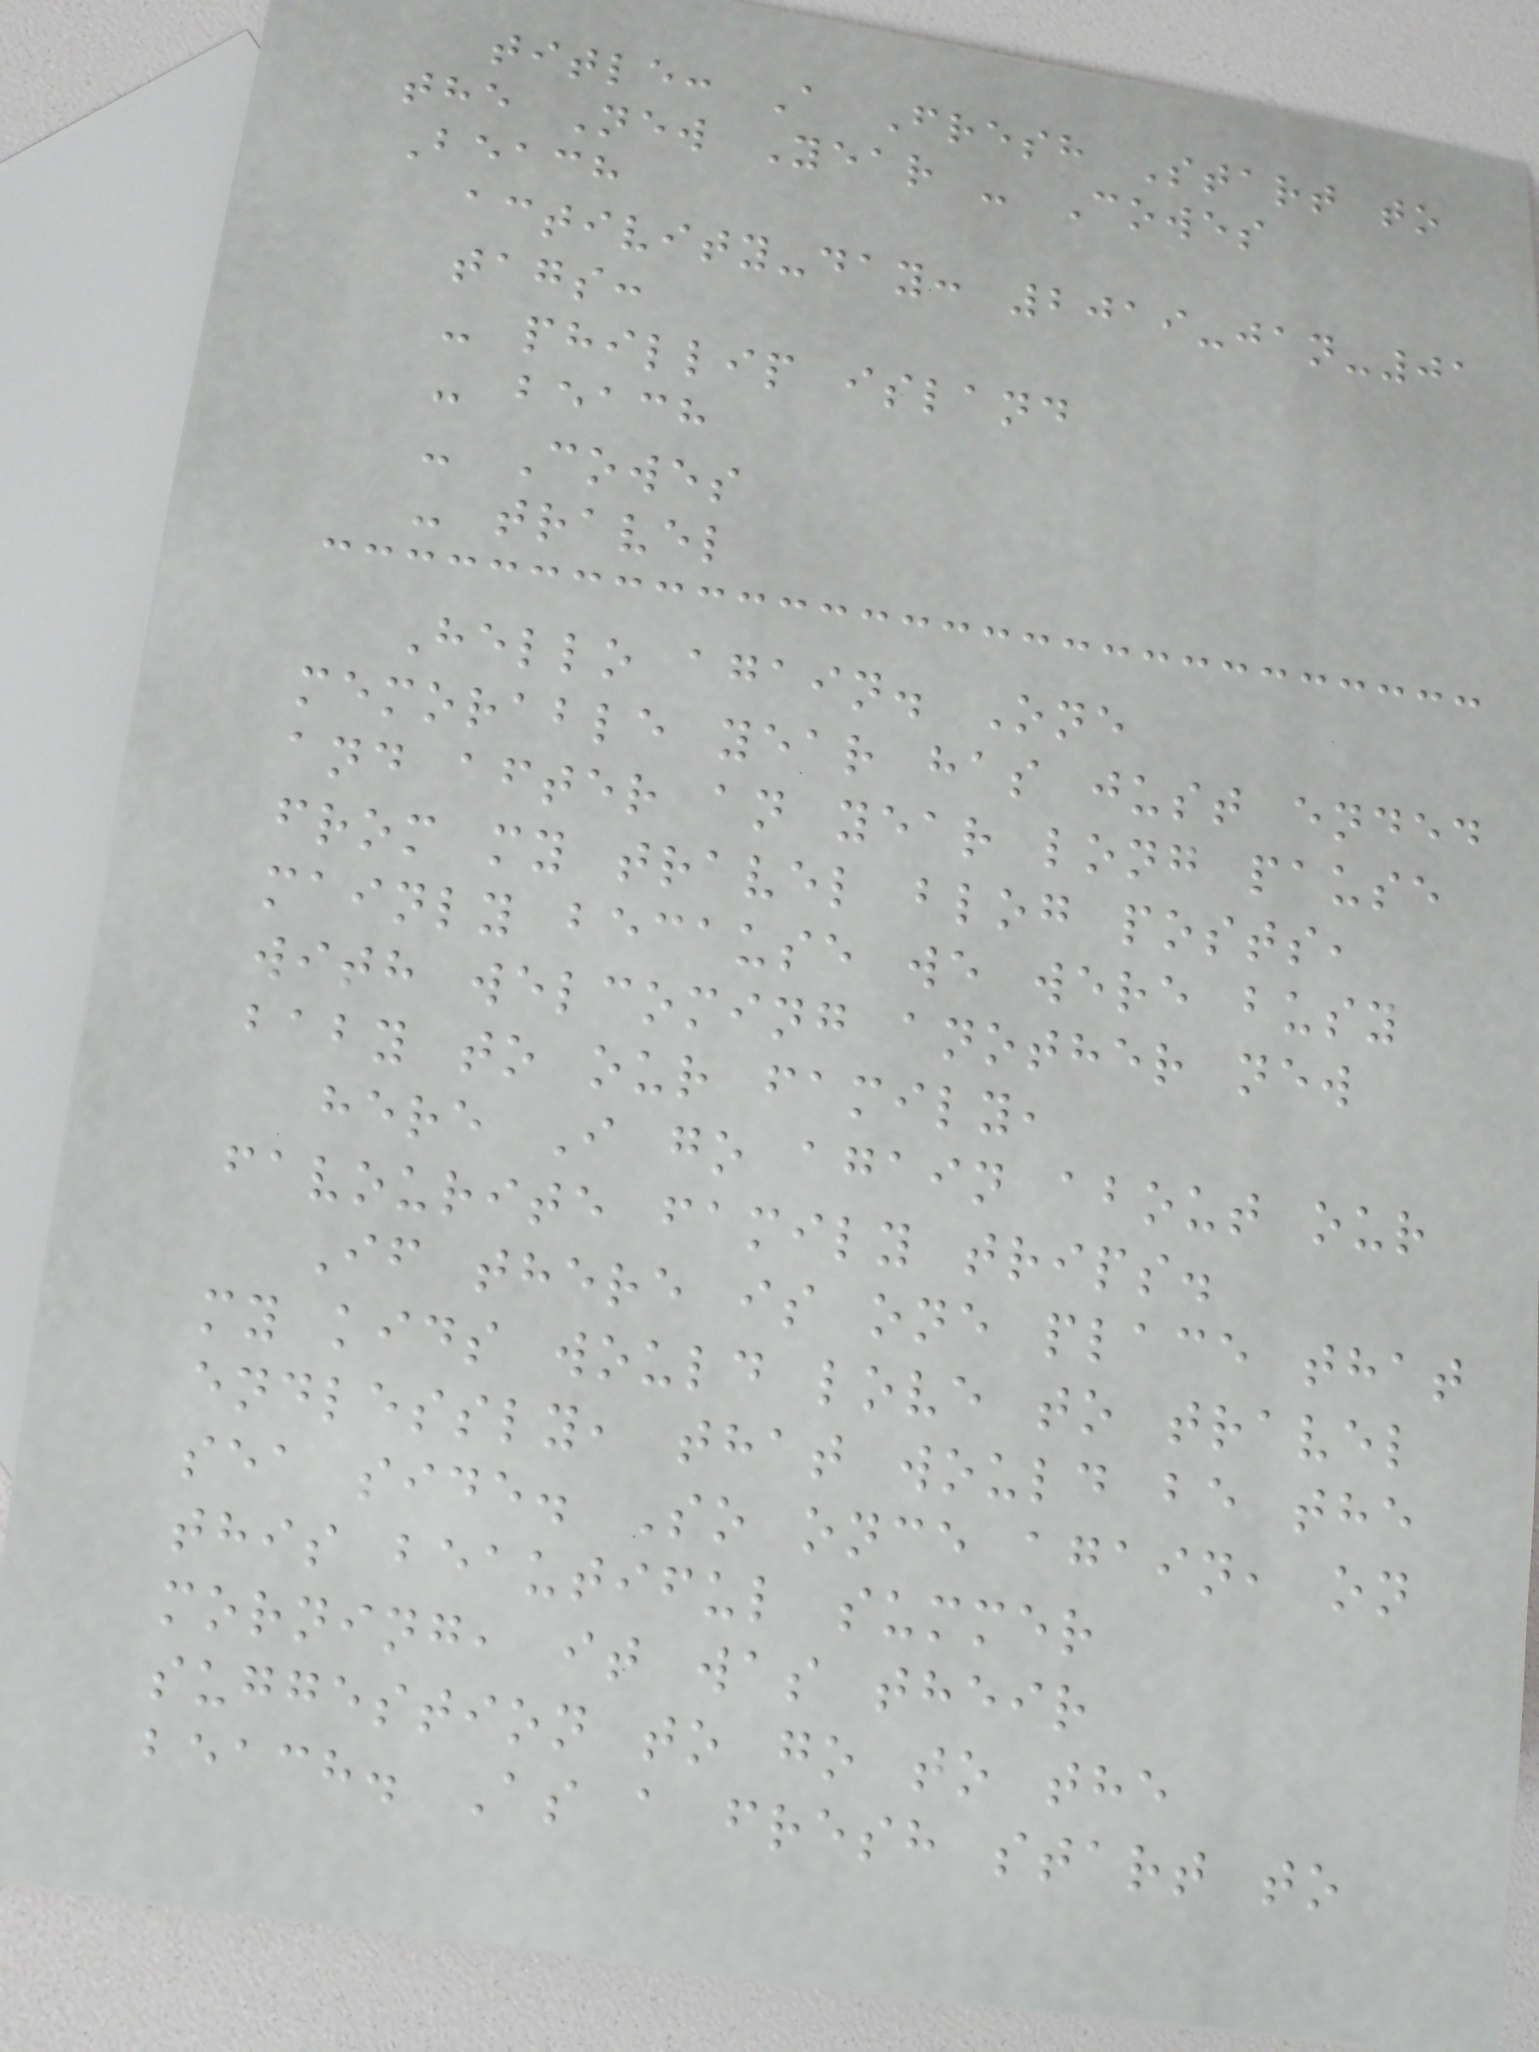title: A Fresh Start to
the New Year - Cowes
Beach
activity-day: 2019-jan-01
tags:
- phillip island
- beach
- Cowes
- travel
Hello again. One
memorable year has just ended
and after an year long pause
from my travel blog posts,
mainly because we were busy
with welcoming another new
baby to our family,
here I go again about our
favourite family trips.
If there is one place that
my kids would love to travel
endlessly, that would be the
sea side. So once again, on
this beautiful summer
morning, it was their
suggestion to go to the
beach. As a fresh start to
